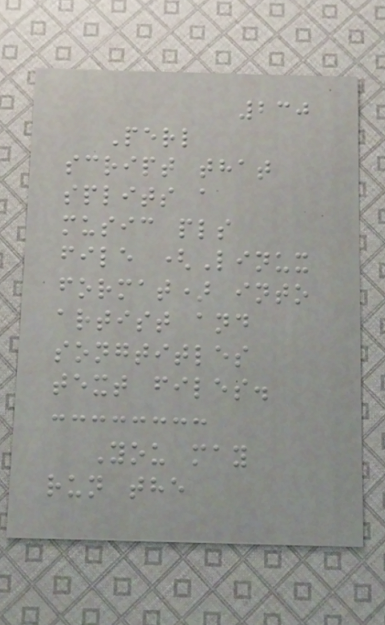230
Perl
script that
splits a
music pls
file (Linux
format) into
artist and
songtitles
text files.
You may
run the
